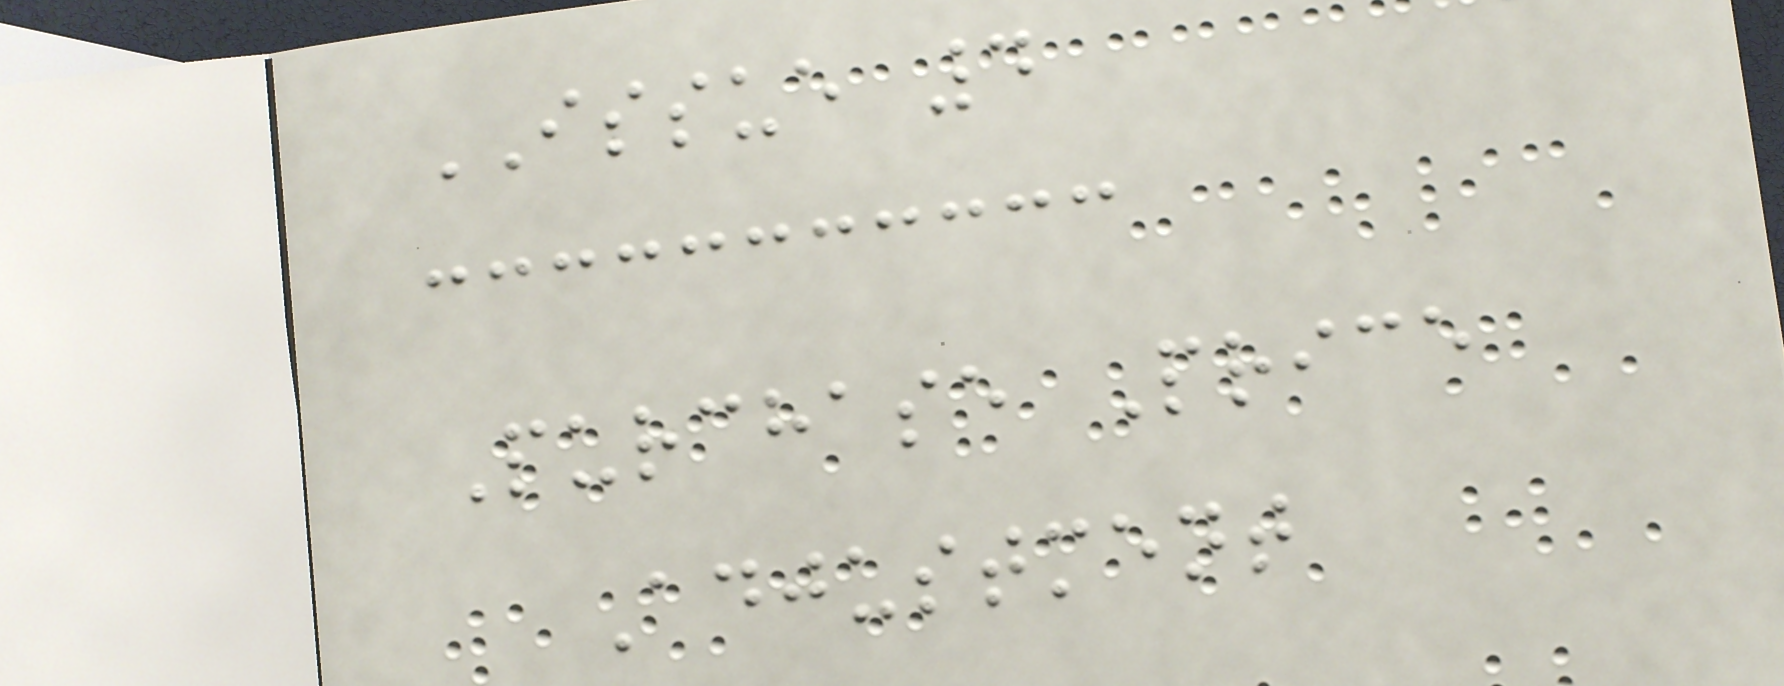ISSUE 4
Purchase Price
Adjustment
